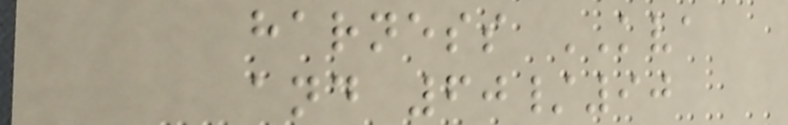harness KVA
and 60/90
